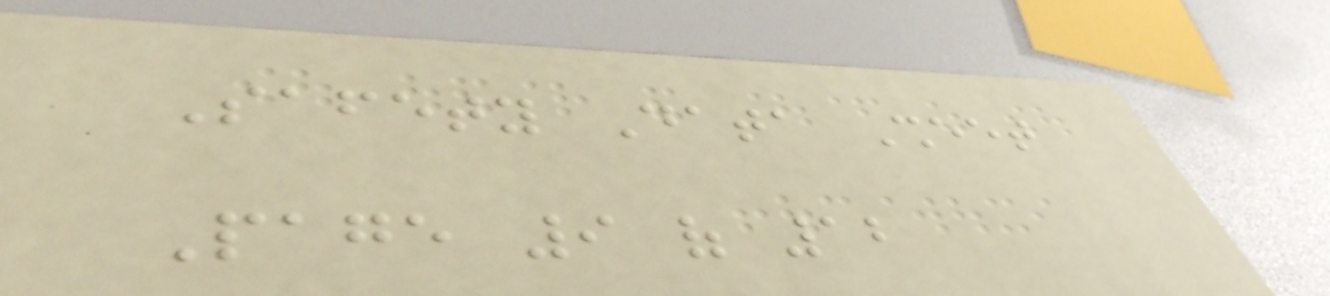Safety Data Sheet
Page 9 of 12
